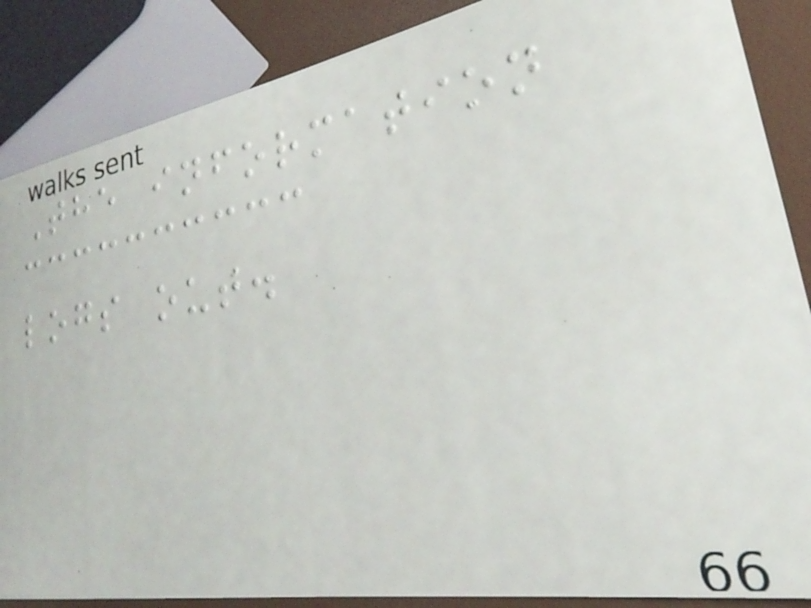The information
logs out.
